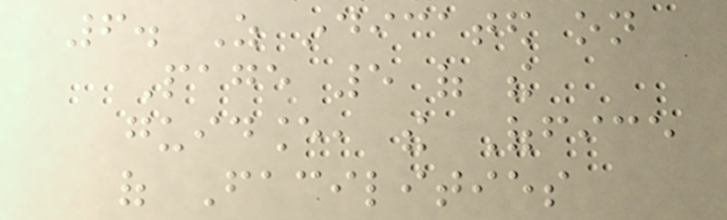6. As indicated on
Page 5 of the
guidance, the Office
of Facilities
